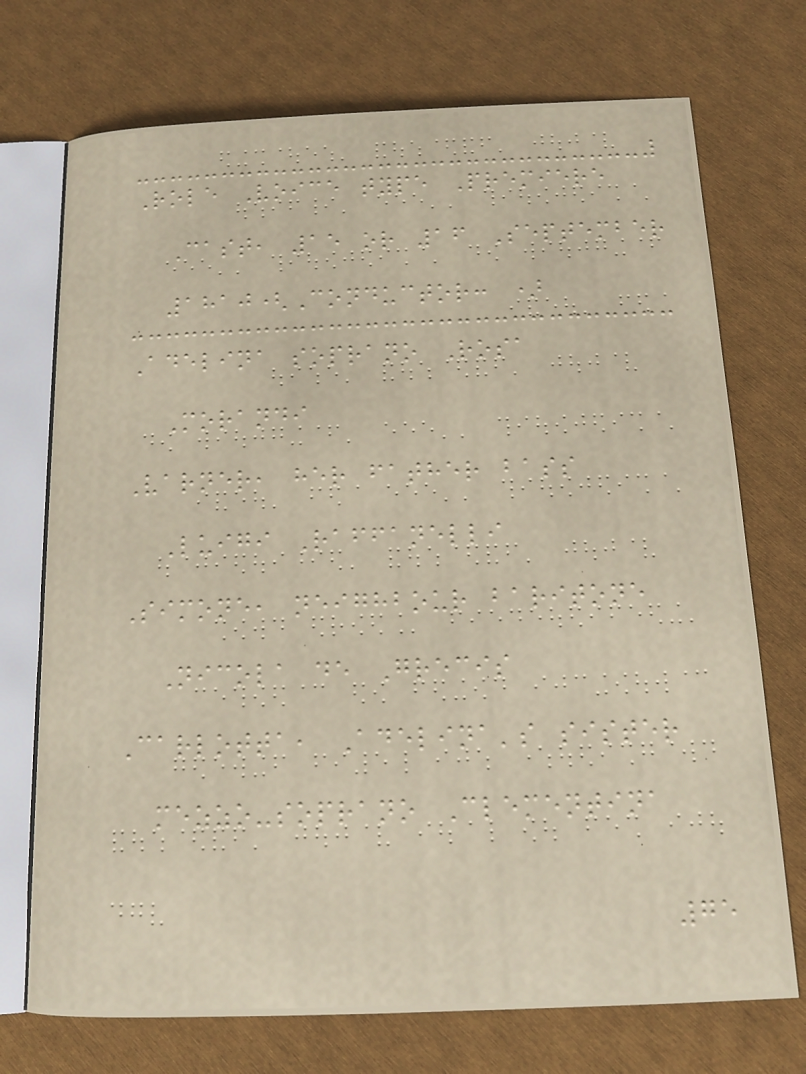Role Voice type Premiere
Cast, 15 or 16 September
1810(Conductor: )
Adelina soprano Rosa
Morandi
Varner, her father bass
Luigi Raffanelli
Simone, neighbour baritone
Nicola de Grecis
Carlotta, Adelina's sister
mezzo-soprano Clementina
75
